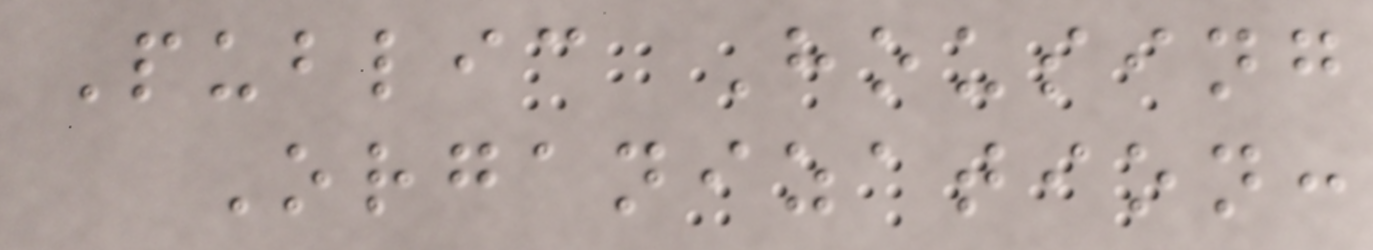Public Housing
Organization:
